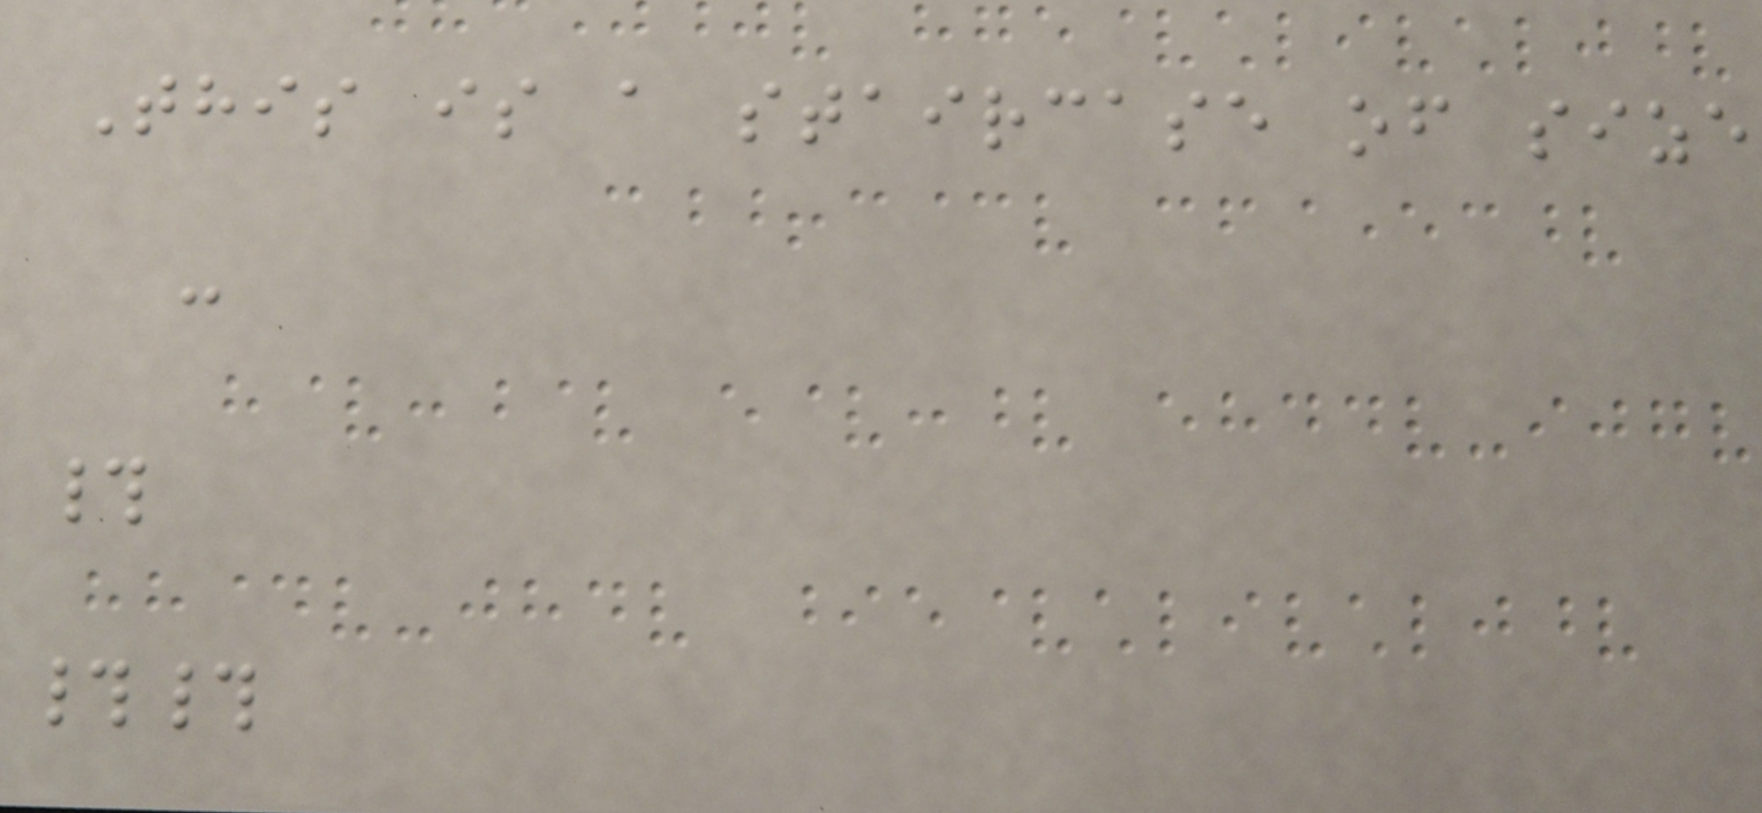This is a staircase of size
:
#
##
